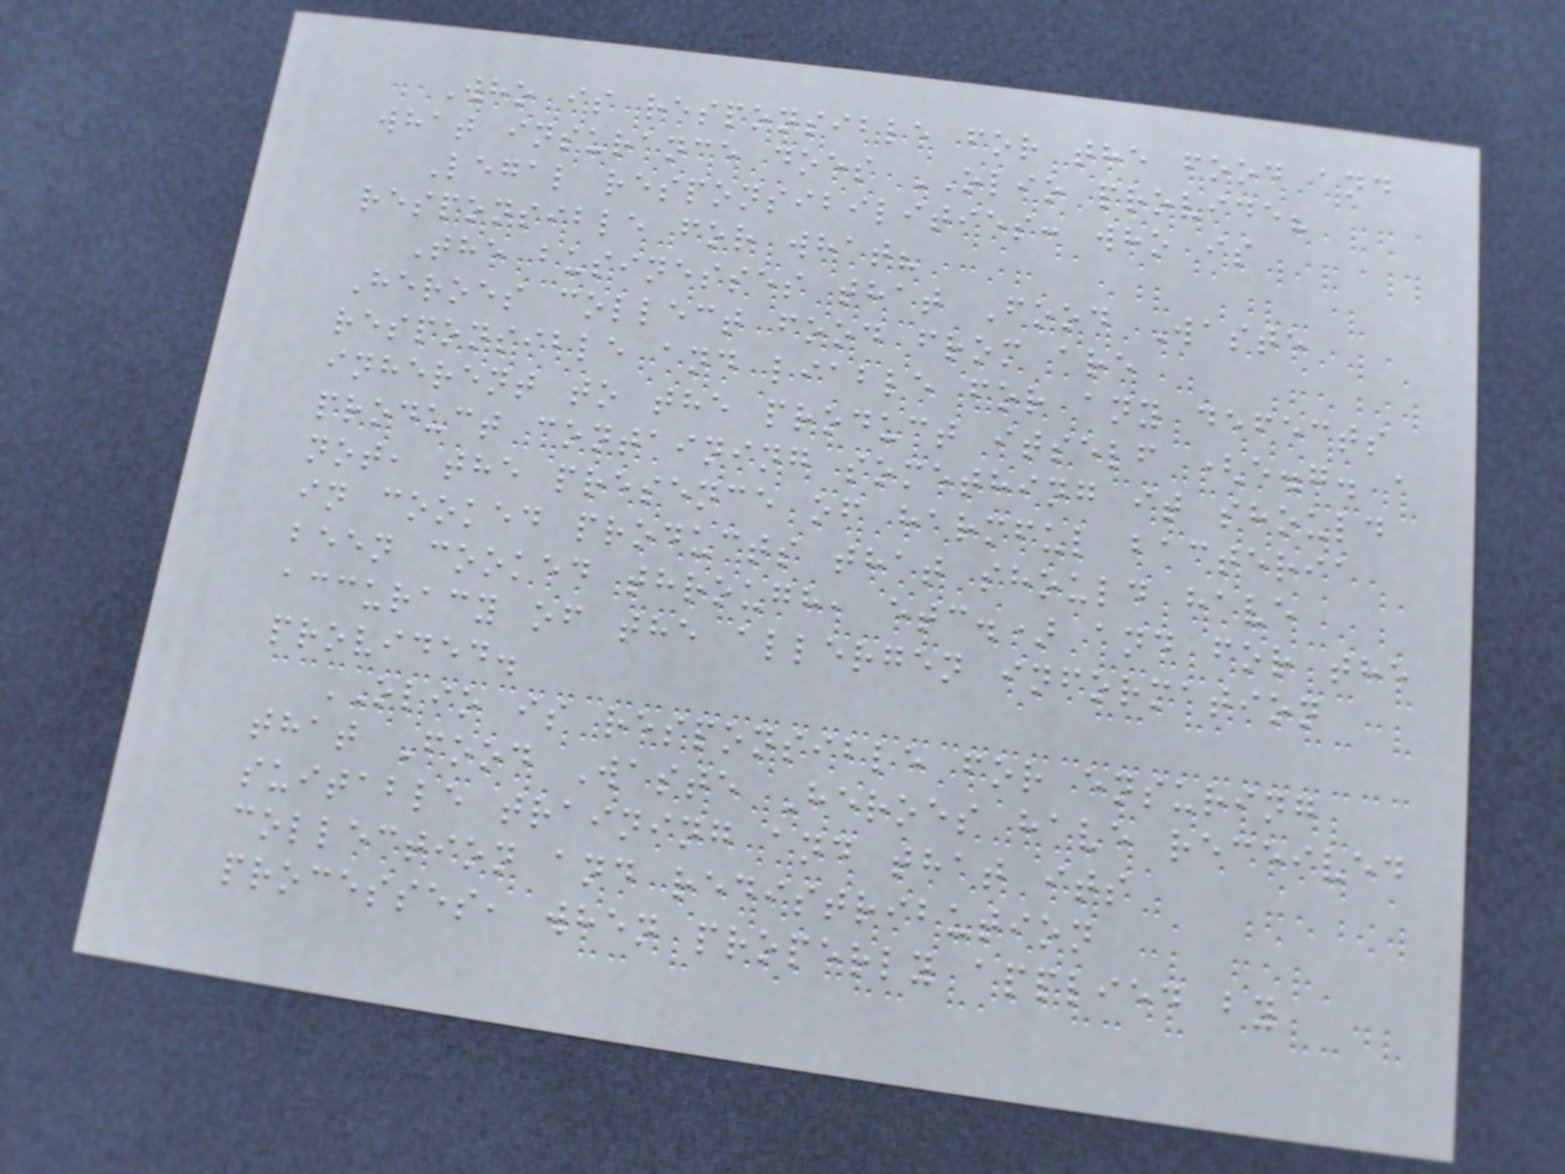Who is responsible for the food and
what insurance does OLIO provide?
Legal responsibilities: who is
responsible for what?
The businesses that Food Waste
Heroes collect food from are
responsible and liable for any defects
inherent to the product itself (e.g. a
product containing something it should
not, the presence of harmful bacteria
in cooked products that should have
been cooked through, etc.) and for the
accuracy of the allergen information
provided.
OLIO is responsible for ensuring
that Food Waste Heroes have received
suitable training and that its
collection and redistribution
processes, when properly applied by
